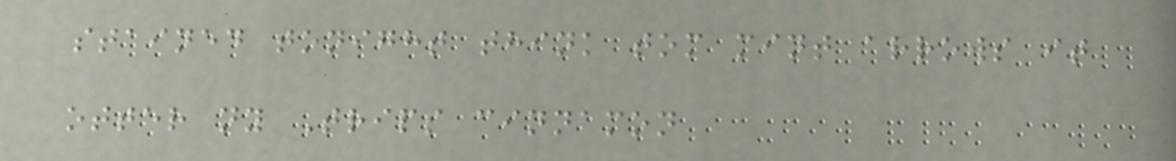stained tonight think tom mint arrows it
otter ny Trips cinnamon
